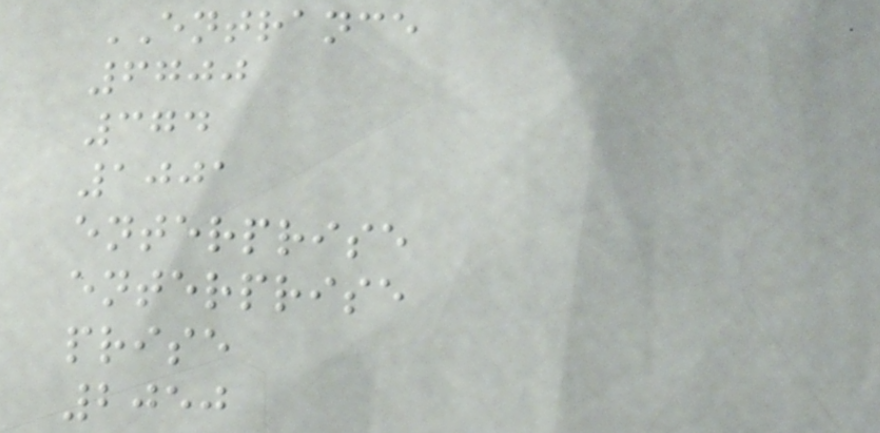ENTRANCE
6700
374
1001
enterprise
enterprise
prise
2050
